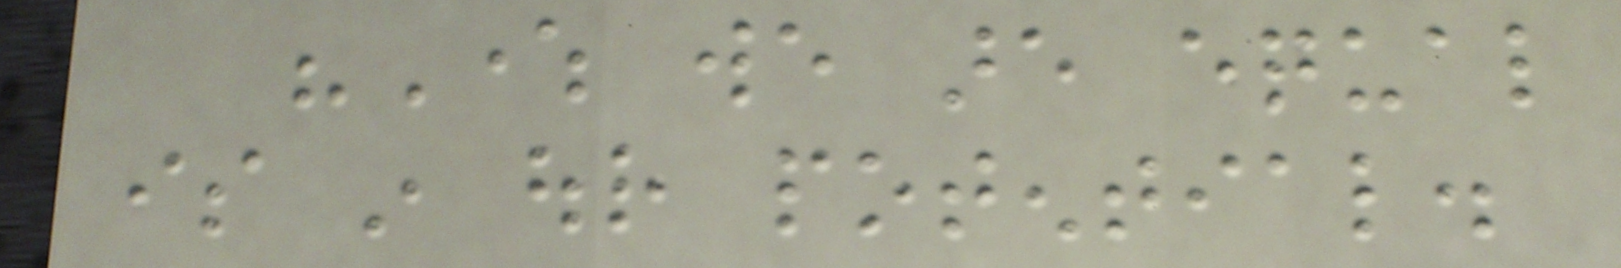"Where we are equal
is in our potential.
